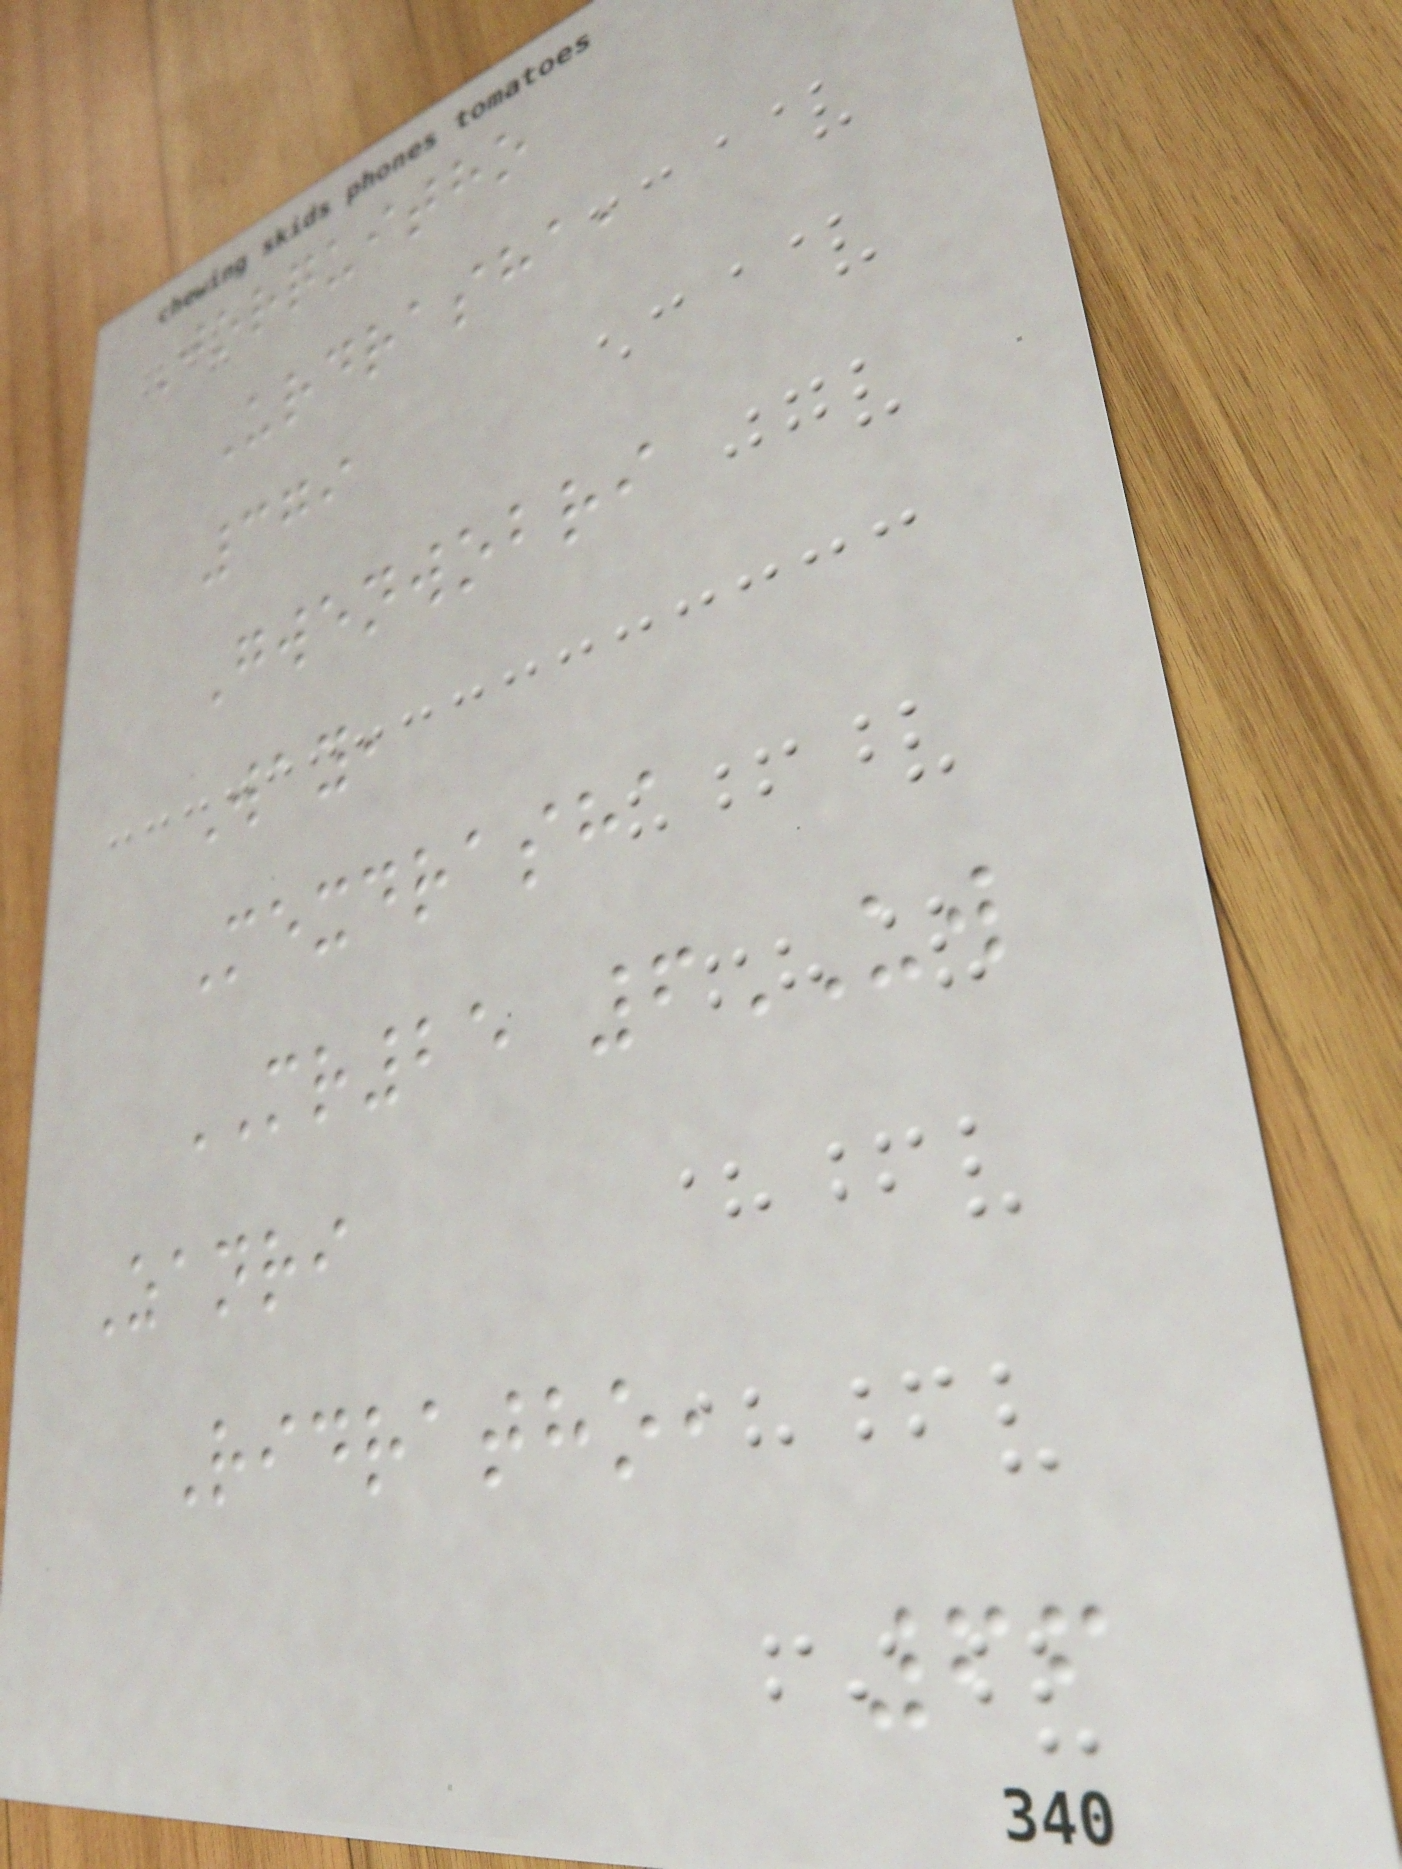Jorquitho
Urdrasha,
379
Gwenwobri
Way,
Mexdrasha
MR25 6UW
Zanri
Ridratho,
66
